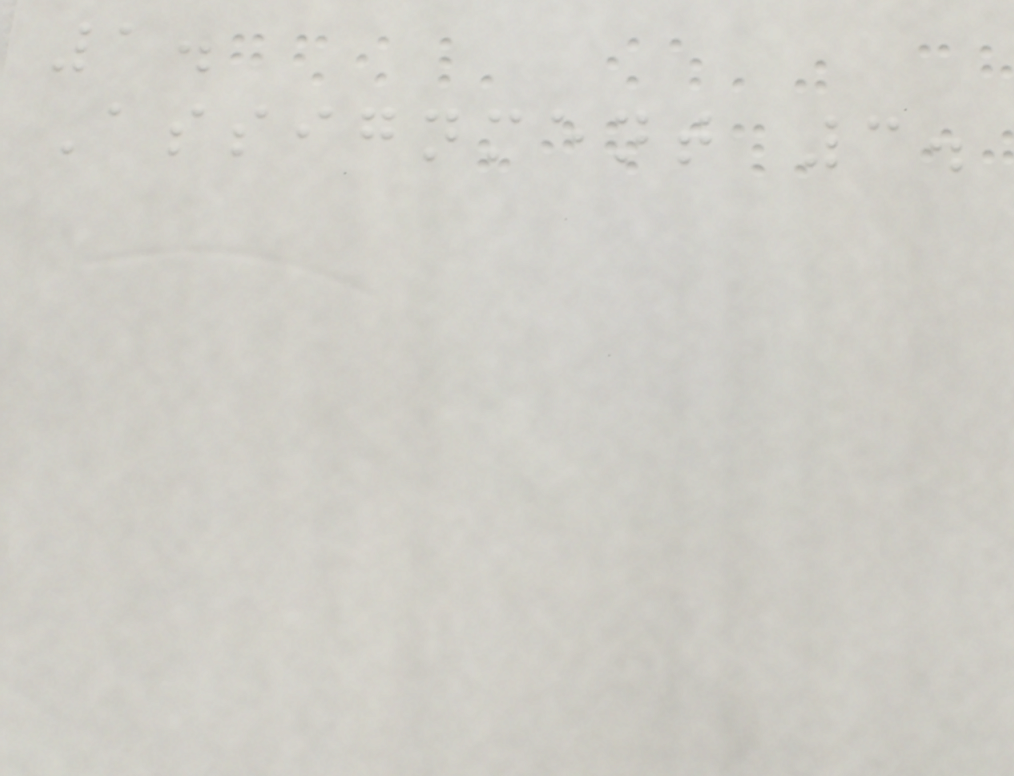1.
Assignment 3.
